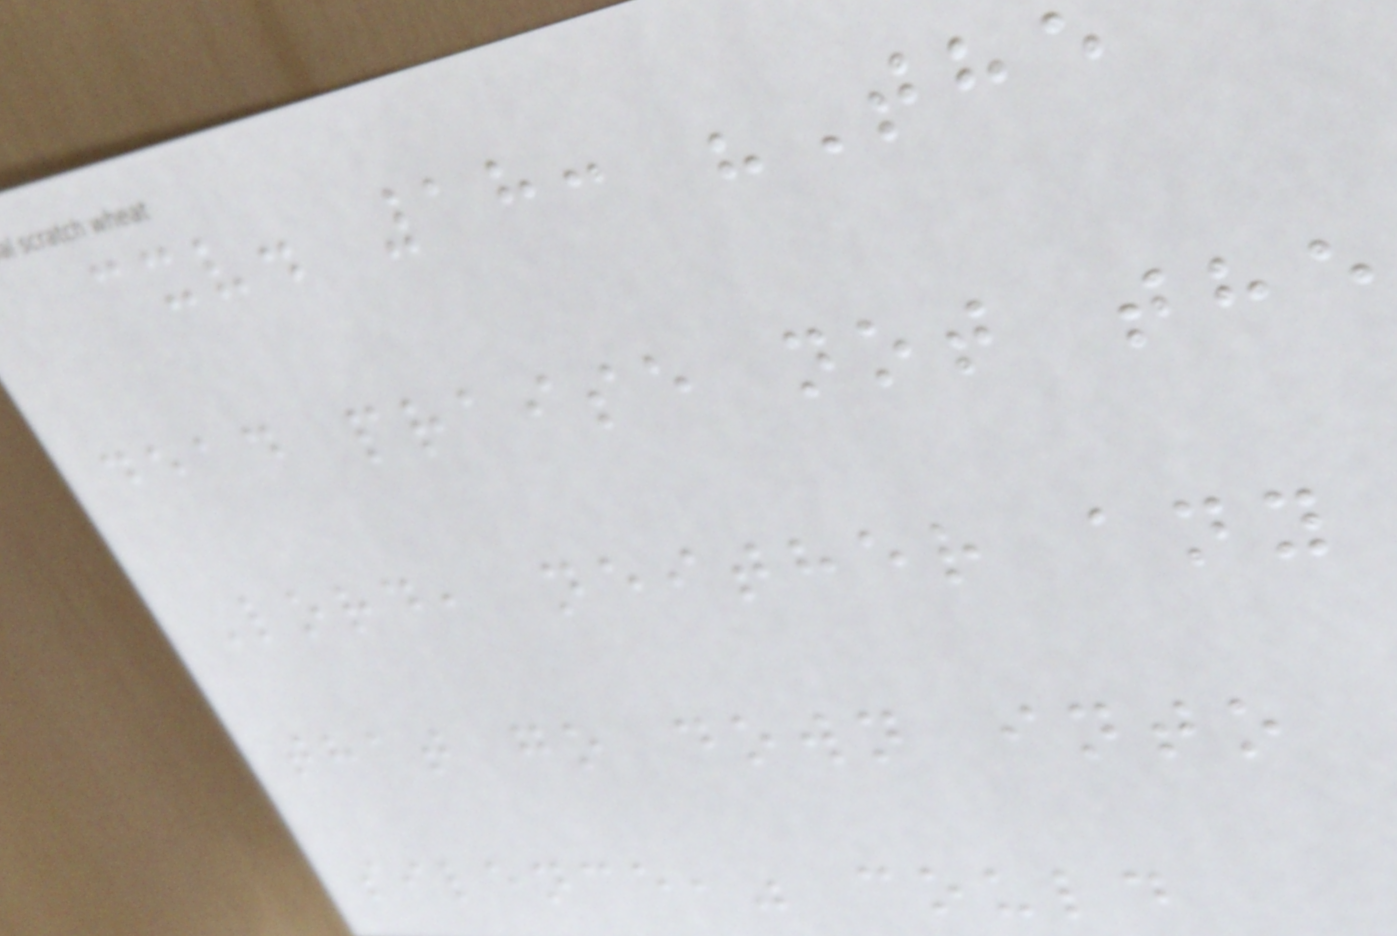cxv. 18: "The
dead praise not the
Lord, neither any
that go down into
silence," could
